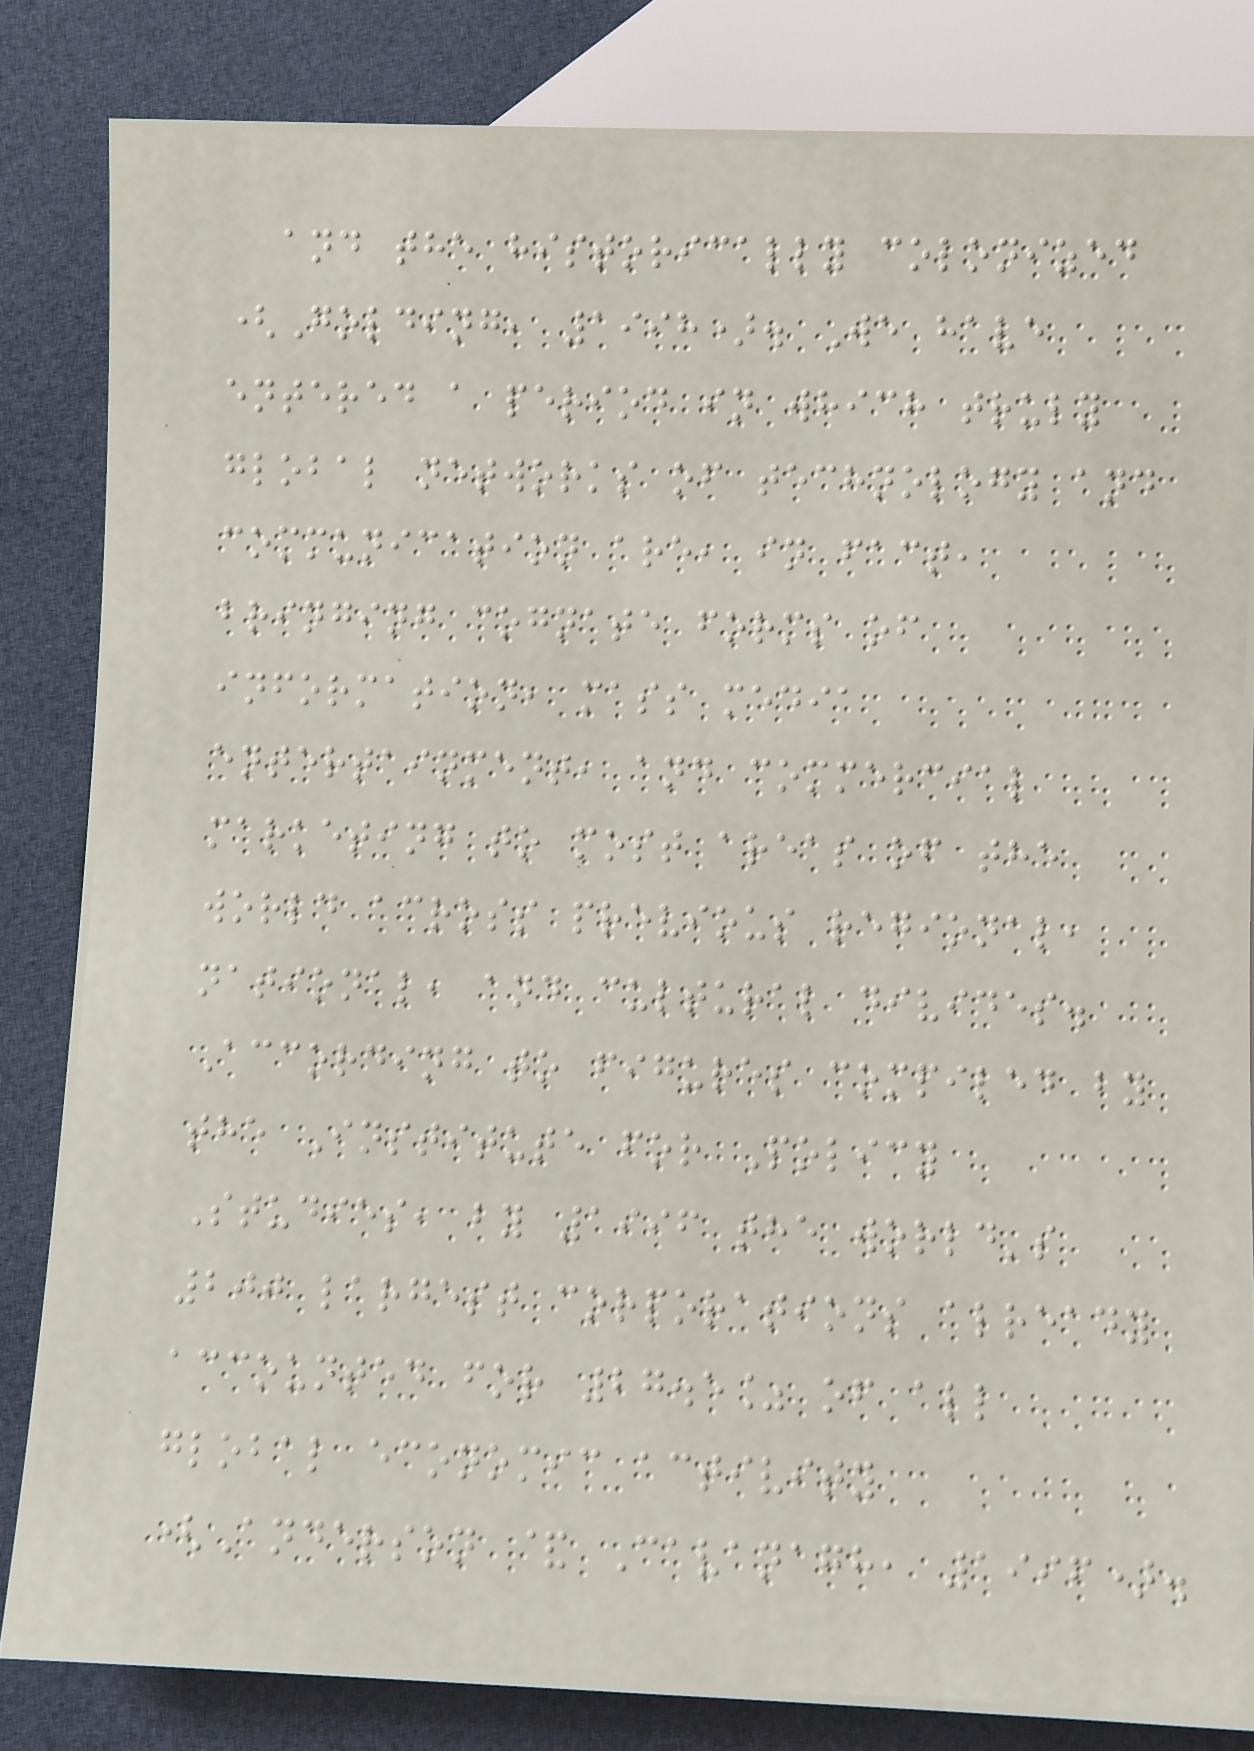and the historically colonized
(Golding, 1998). We have
entered a period in which truly
global networks of technology and
communication are, in fact,
bringing cognate forms of
information, mass media
entertainment, and commercial
marketing to most areas of the
world across previous regional,
national, and cultural divides.
According to figures compiled by
the Institute for Policy
Studies, by 1996 the world's
200 largest corporations already
accounted for 27.5% of all
global economic activity
(Anderson & Cavanagh, 1996).
